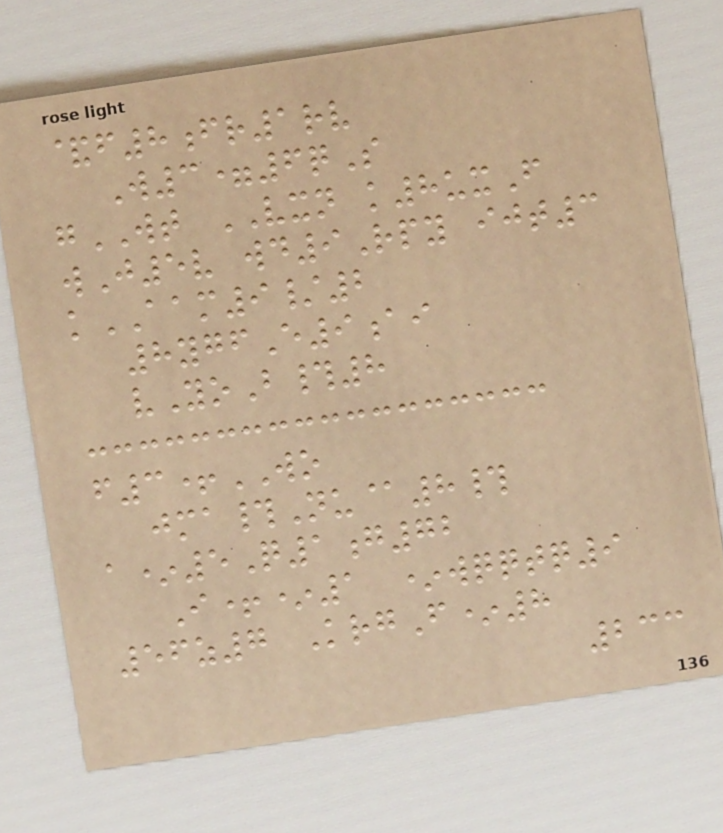&f8fr1rv
W3=6qS
gWT VXN k8uxF
wJ5v wd9Rpy ijt3
kAAM9/2
8ygfE9ai
vYoB#8
f3+WO
jma#Nu@8#
a*5Q1g72
I+*1 *wqqtq9
56z7 KrgF*8
233
